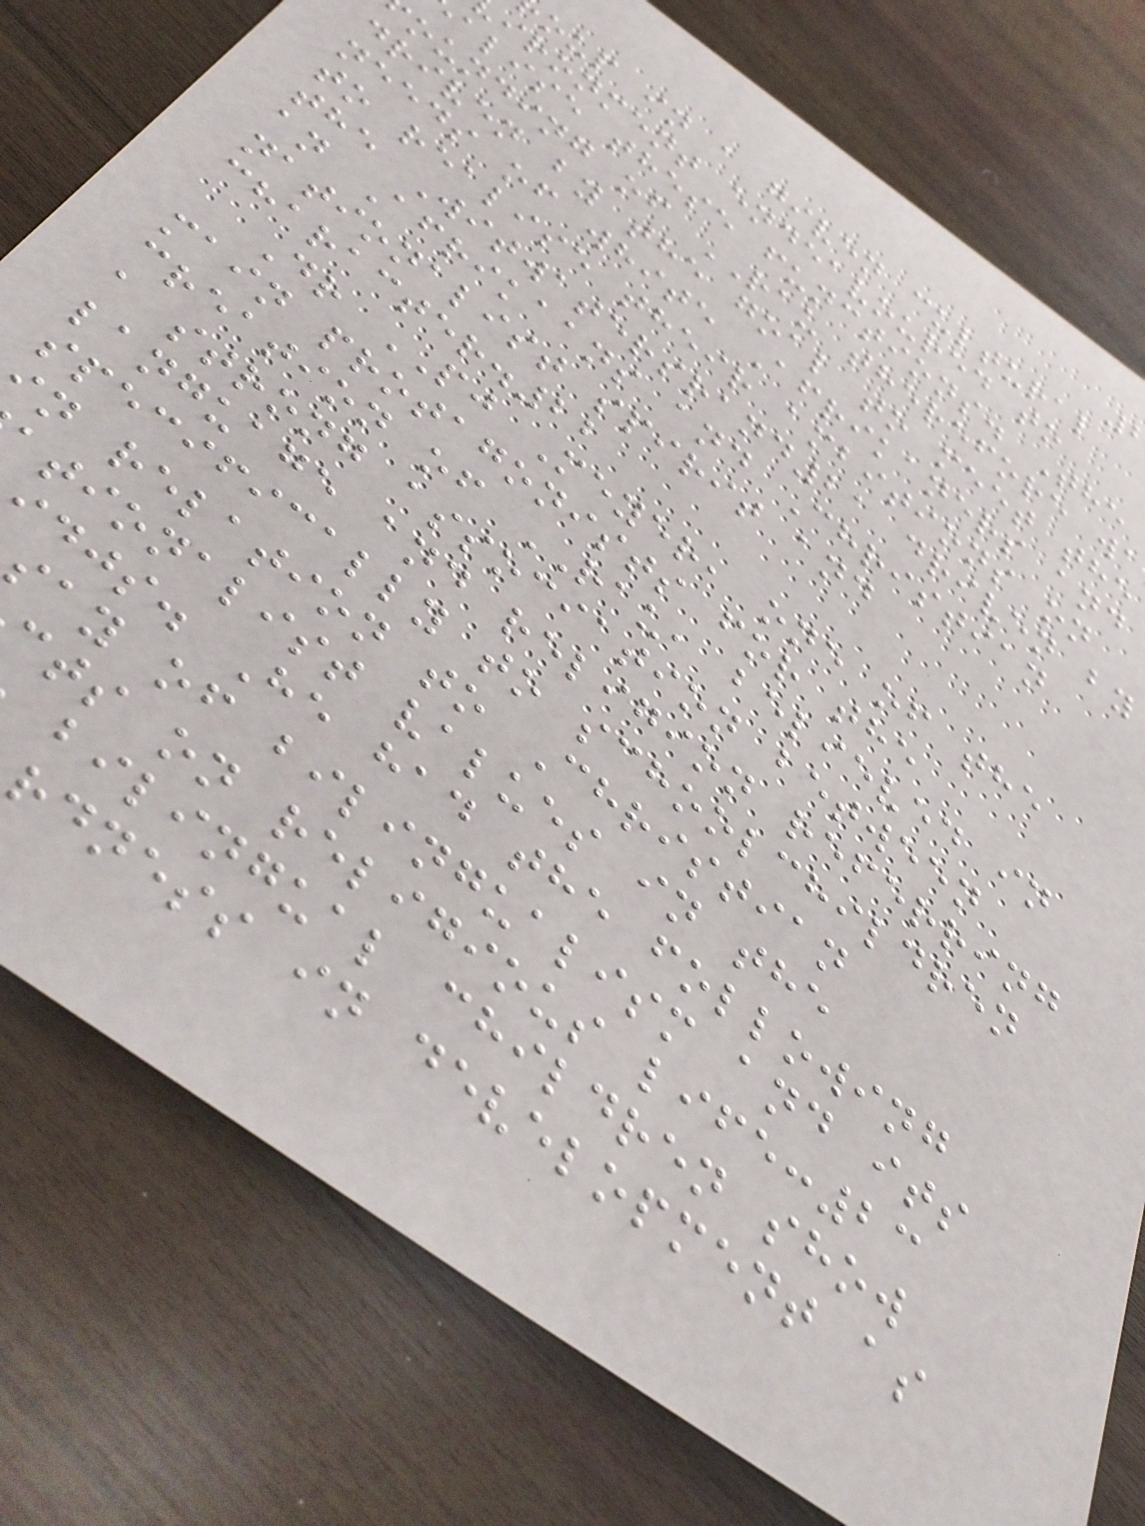oup in a given cultural
ironment endeavoured to
alise these functions. The
ounding of RAU therefore wa
driven by the goal to meet the
needs of white Afrikaners and
to realise their ambitions on
the Witwatersrand21 driven by
an Afrikaans and Christian
nationalist spirit and
character.22
Dr PJ Meyer, one of the
main protagonists for the
creation of RAU, believed in
a strong association between
language and religion referring
specifically to schoolchildren
n relation to Christian
ationalist values in the
idjs. He had the following
say of bilingualism and its
cts on religious life:23
bilingual children show
rdness in development as
